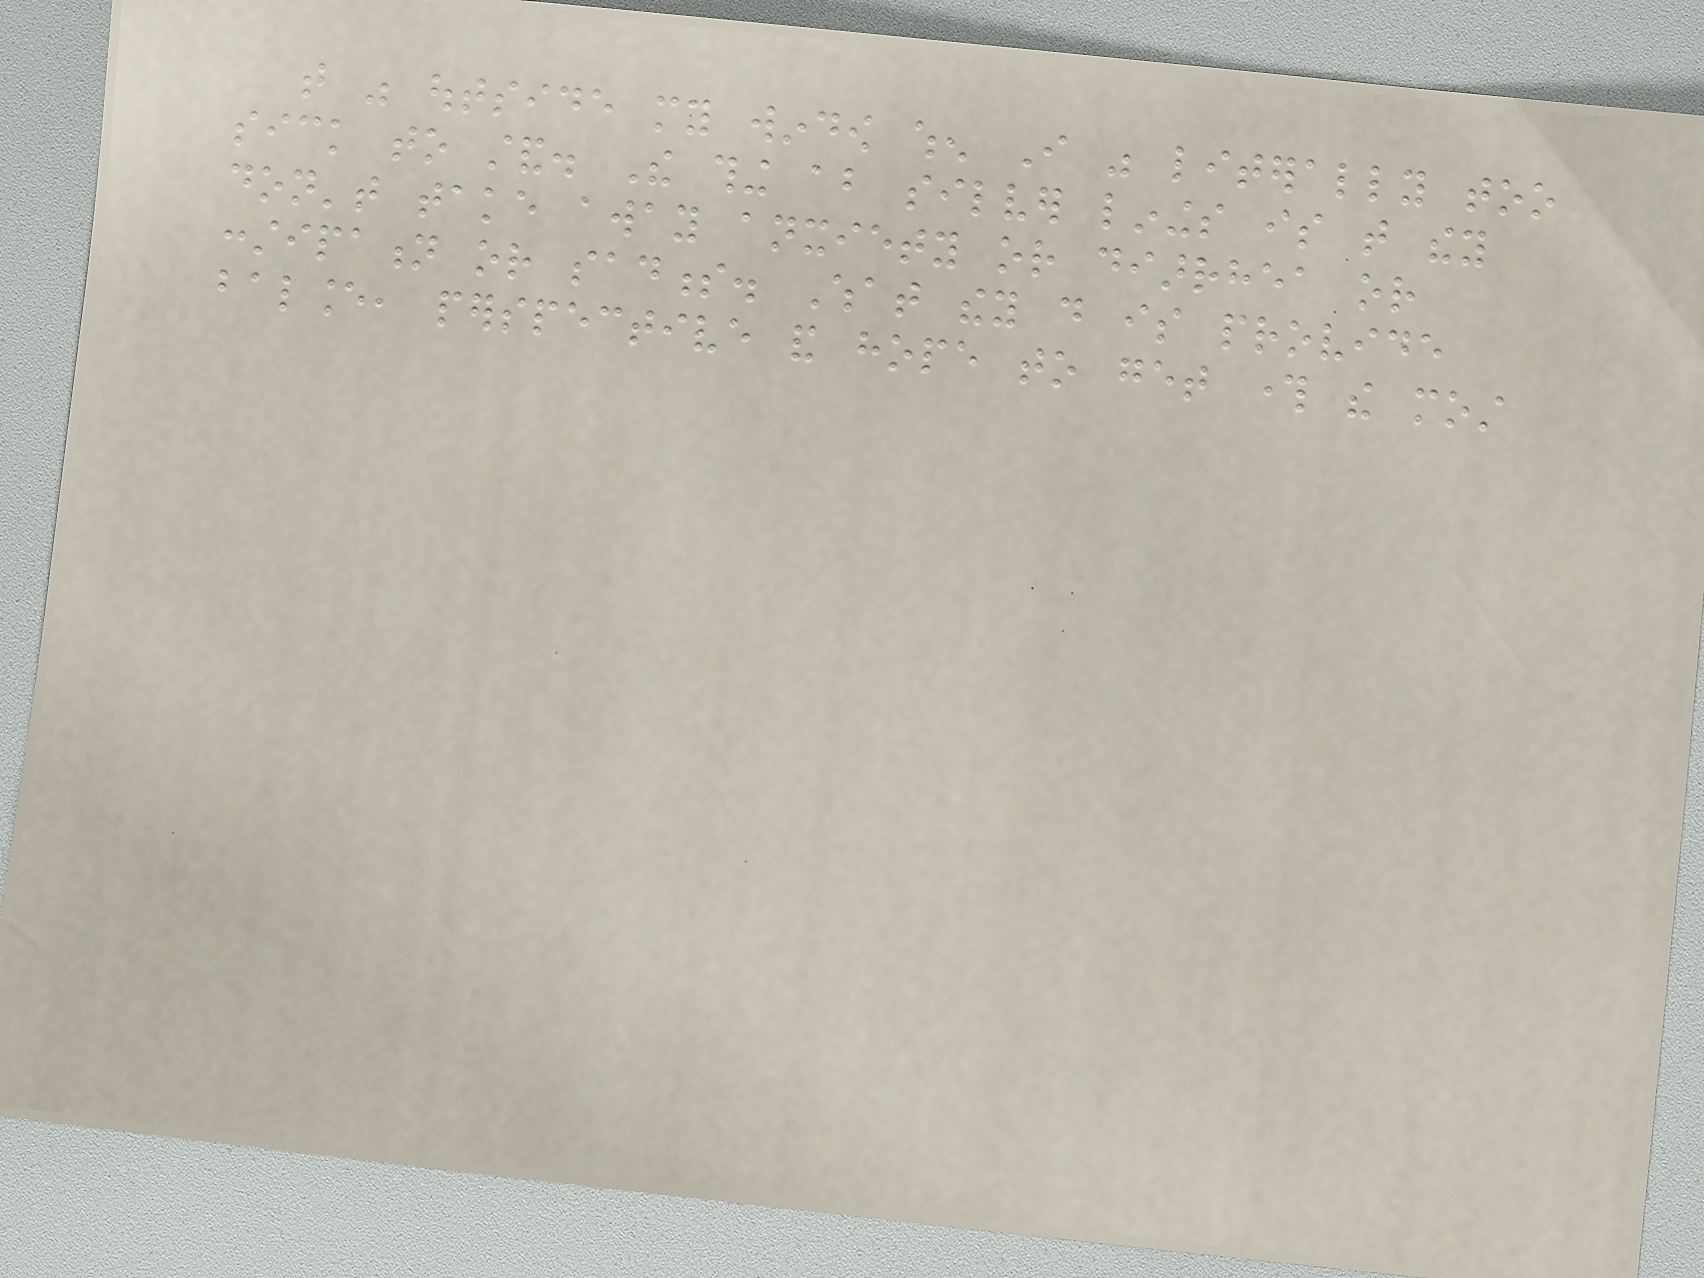that was outside my window when I was literally too
sick to stand. The thing about silver linings is that they
don't take away anxiety or diarrhea or
constipation or sadness. What they do is provide
balance, perspective and hope to get through the most
